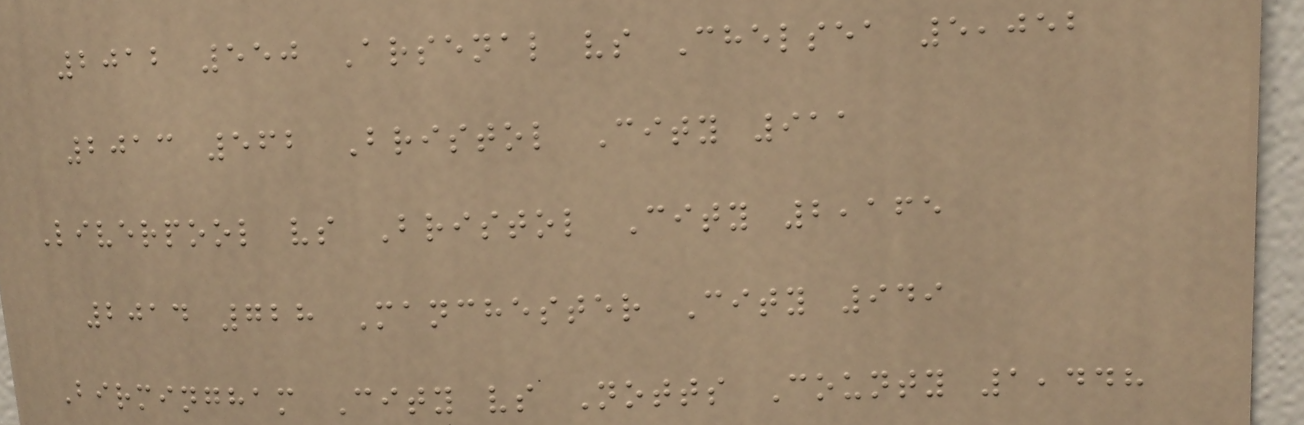2012 550 Arsenal vs Chelsea 5,052
2013 562 Bristol City 911
Liverpool vs Bristol City 2,165
2014 728 Manchester City 949
Birmingham City vs Notts County 1,448
